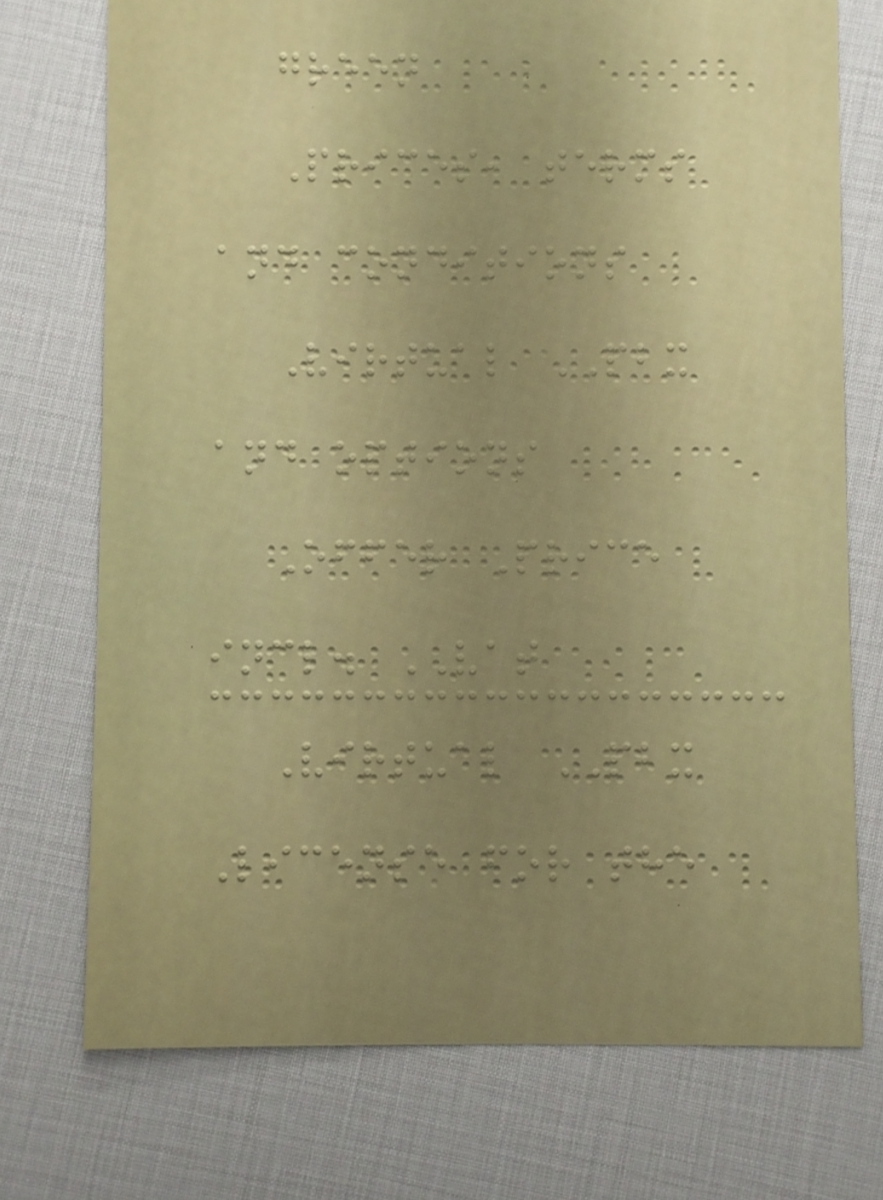green
Prices, terms
and conditions
Virtual PBX
and options
Offer Price
incl. VAT
Virtual PBX
License for the
